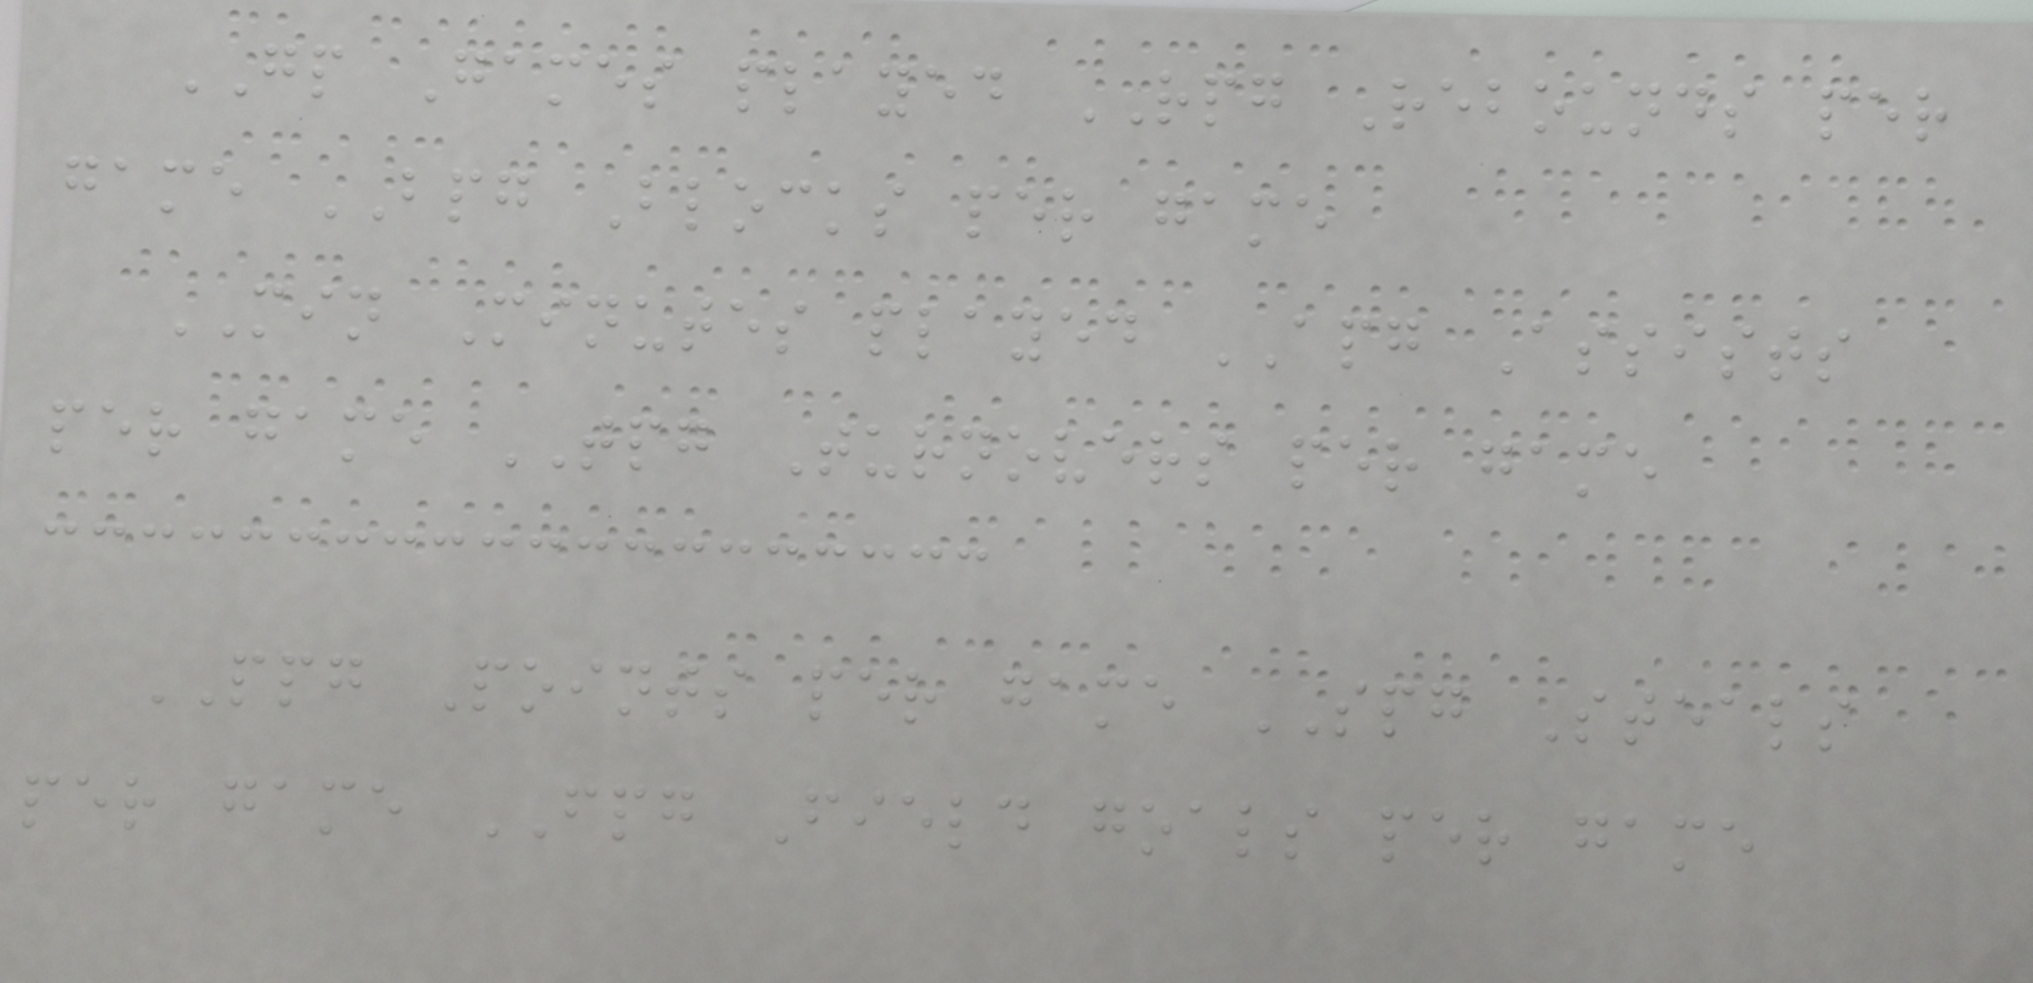GP Games played RPG Rebounds per
game BPG Blocks per game
MIN Minutes played APG Assists
per game TPG Turnovers per game
PPG Points per game SPG Steals
per game FPG Field goals per game
